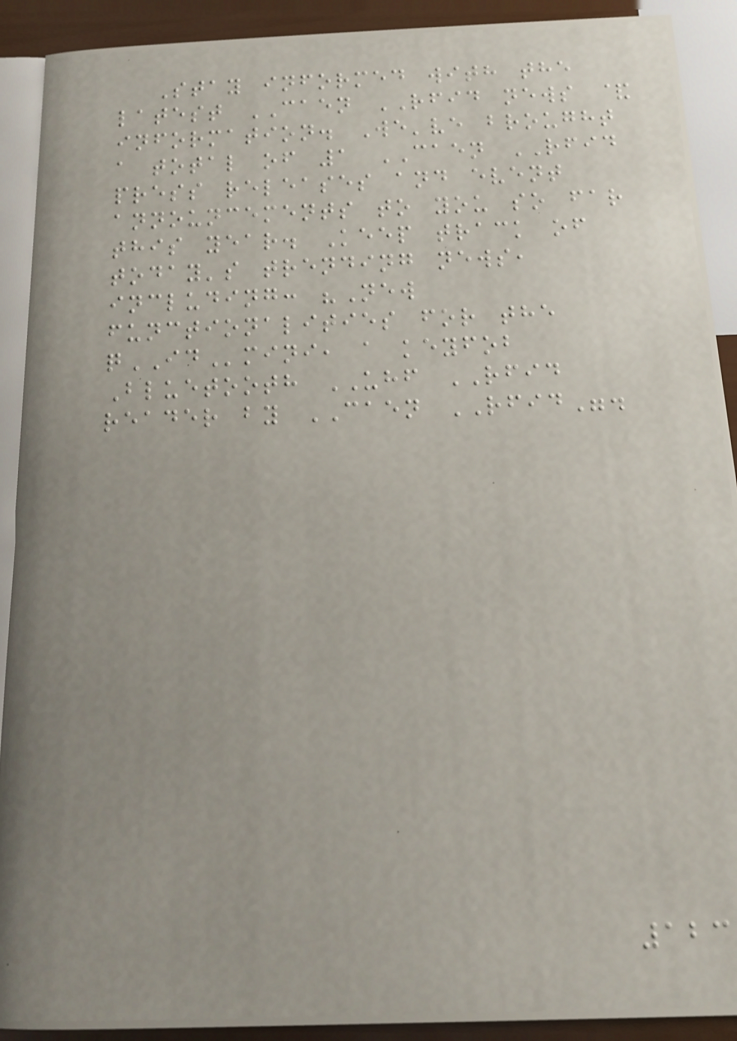Stay informed with the
latest CAEN RFID news &
information. We've brought
a total of 1 CAEN RFID
press releases and event
announcements to you so far
this year. Keep track of
today's trending news,
including: "New
functionalities for the
qIDmini, a keyfob
Bluetooth UHF RFID
reader by CAEN RFID".
123
